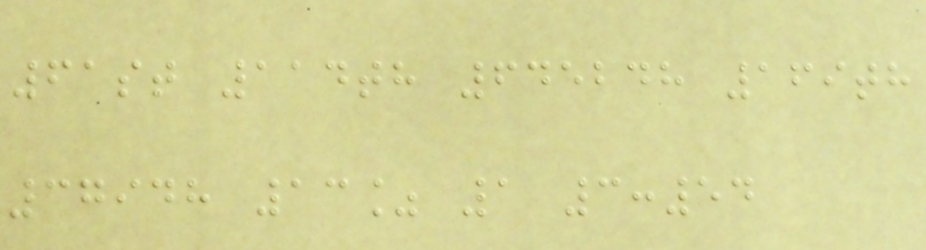61st 114th 645248 169th
37948 13% 1 3:54
